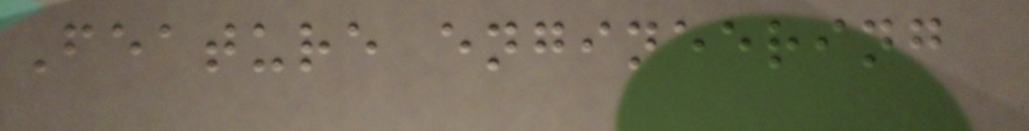Feature engineering
